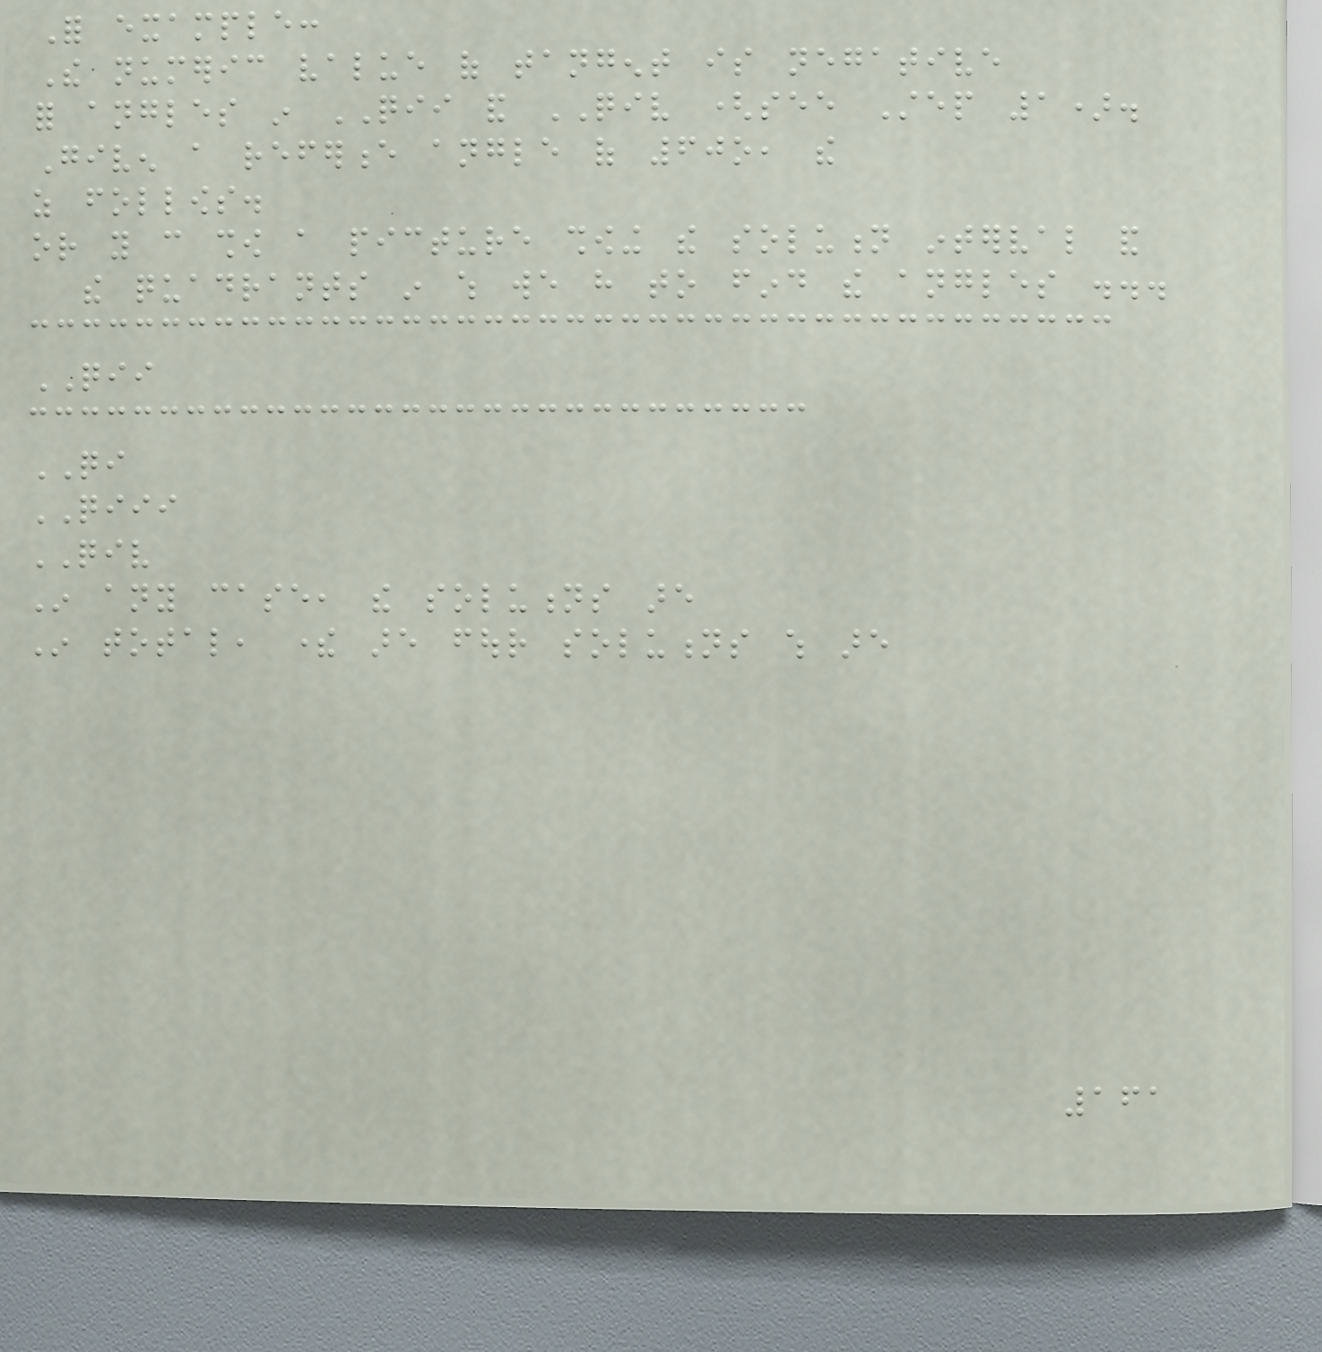For example:
The numeric value of tangent is negative
for angles in QII and QIV (see Step 1).
Given a reference angle of 60o, the
as follows.
or you can show a picture showing the solution interval and
the quadrants in which we have to find the angles ...
QII
QI
QIII
QIV
In any case, the solutions are
In total, there are four solutions which are
161
